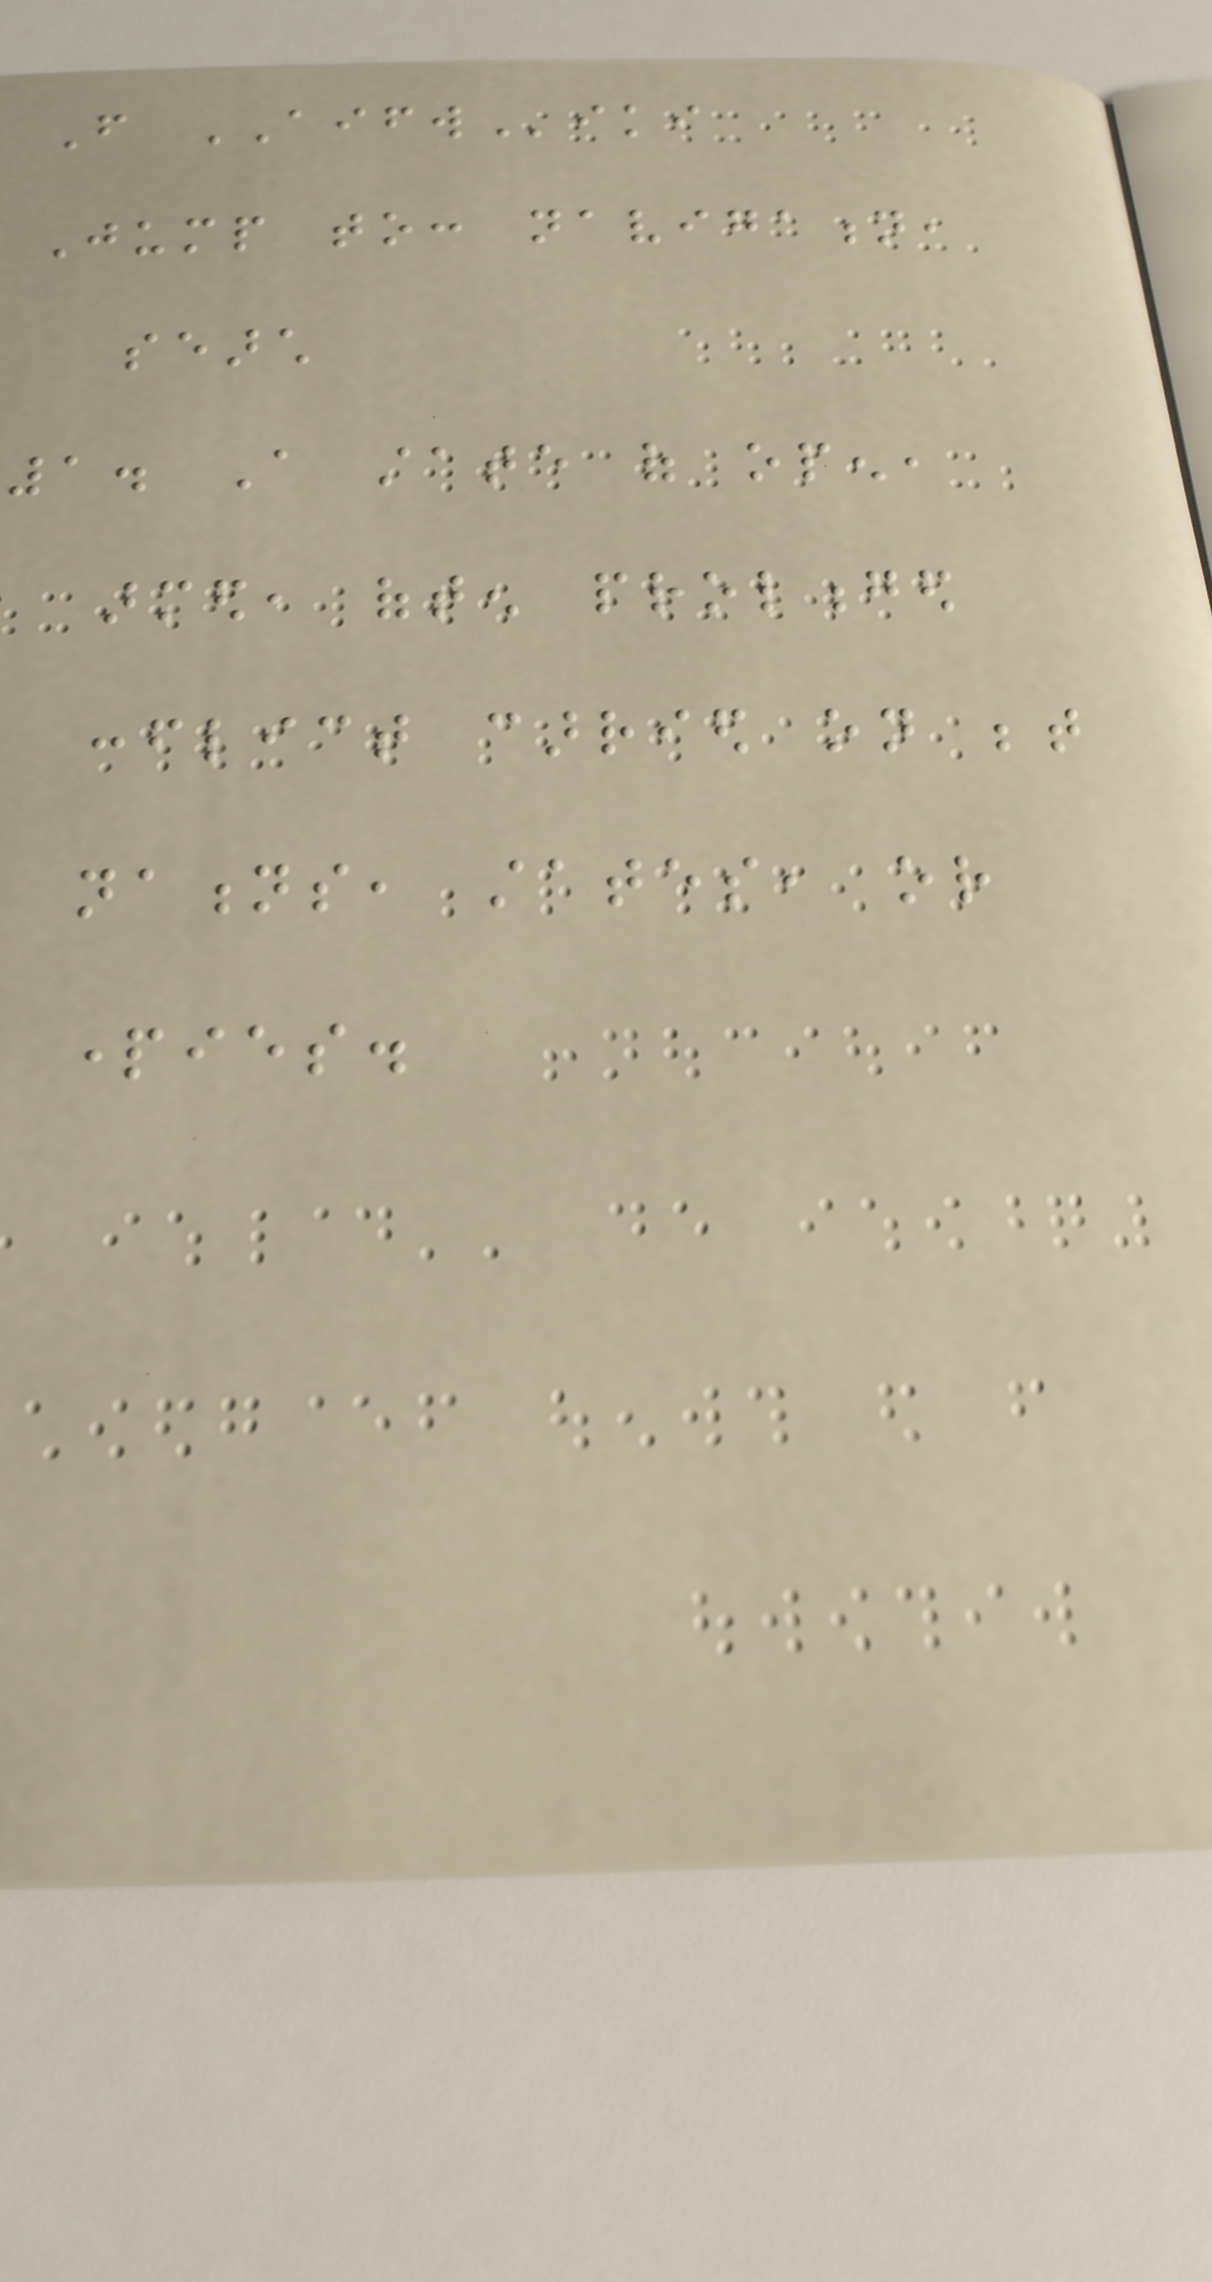From AIFWiki
Jump to: navigation,
search
1. A state of open,
armed, often prolonged
conflict carried on between
nations, states, or
parties.
